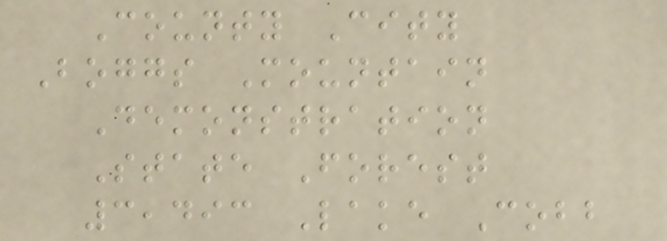County City
Boggs Mountain
Demonstration
State Forest
3,493 Lake Cobb
